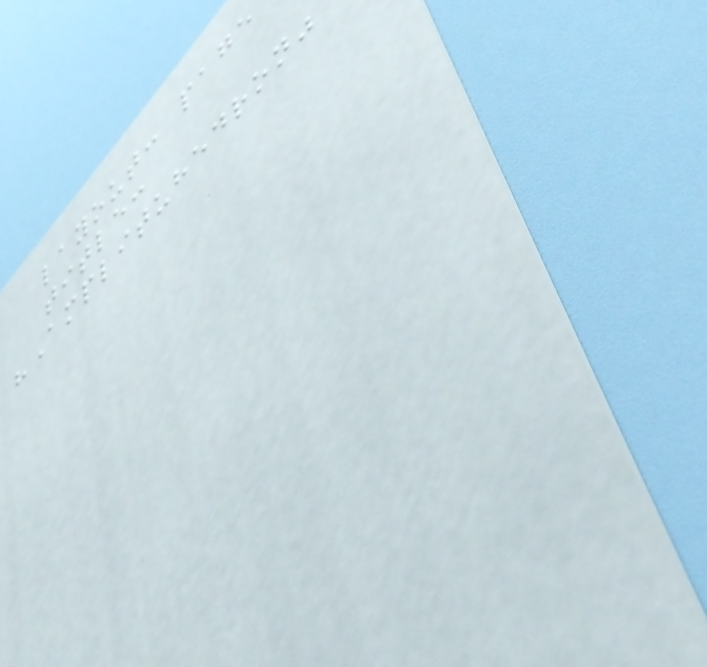layout: page
title:
"Amplituhedron"
